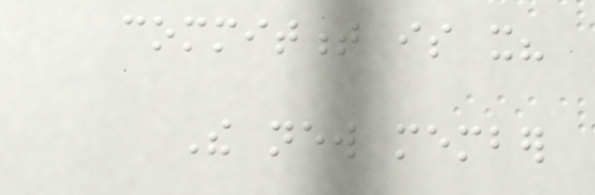commitment is it?
The new member
